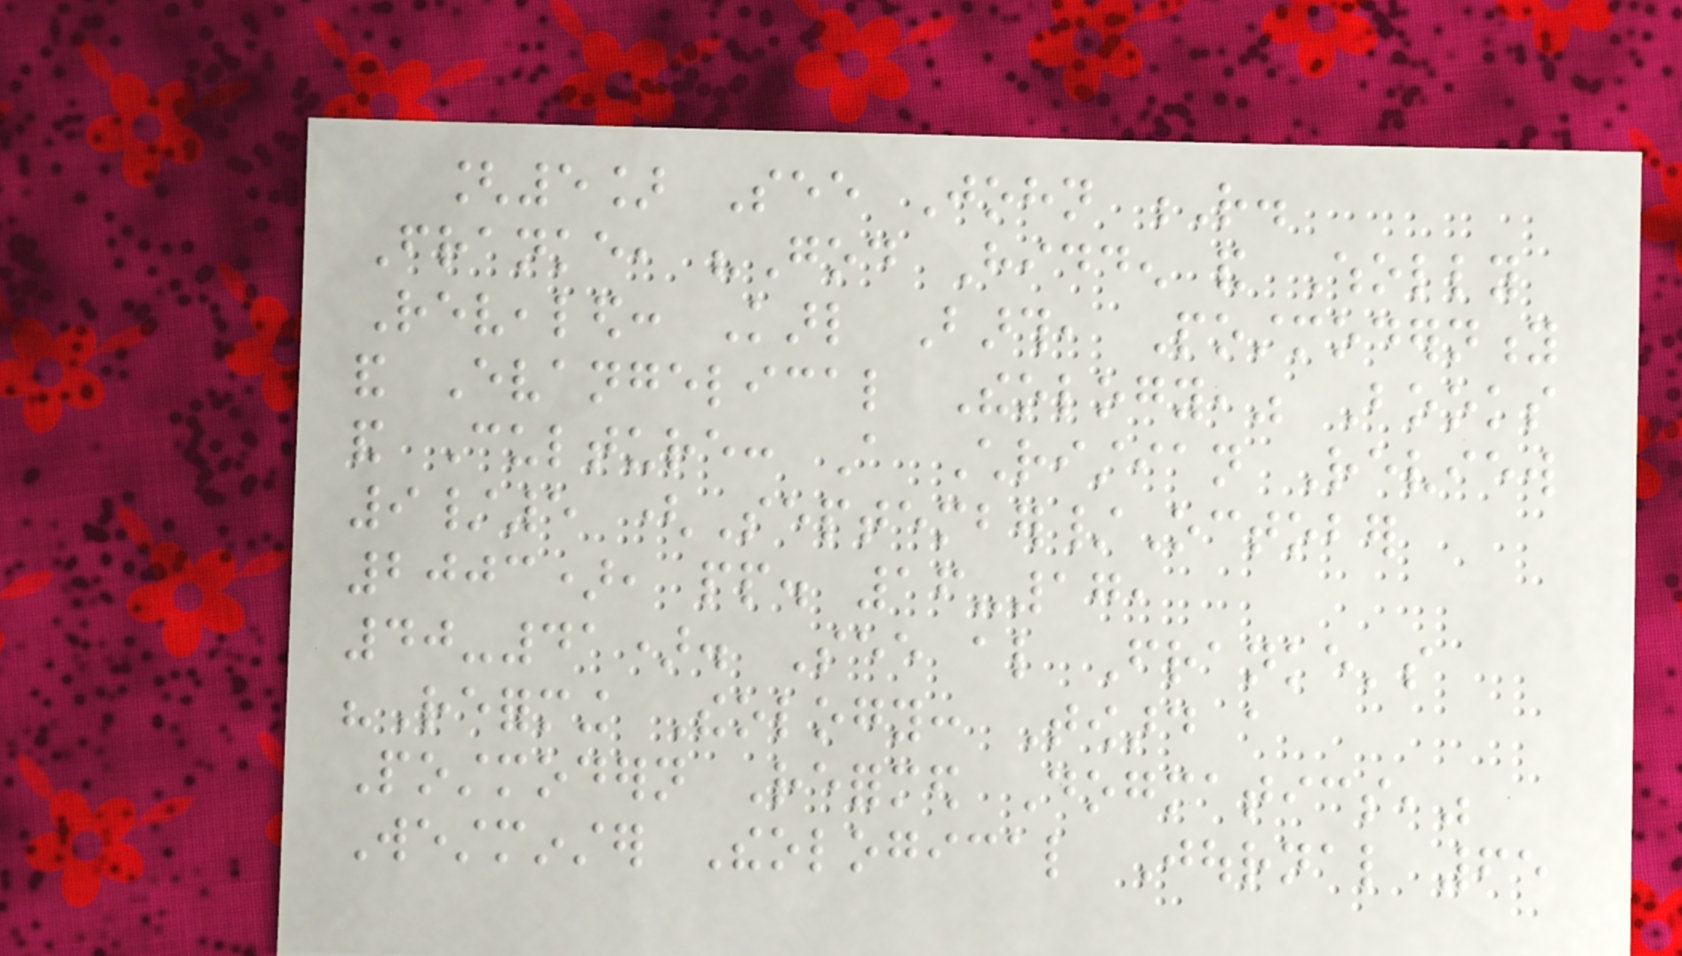[5] See John R.
Franke, "God Hidden and Wholly
Revealed: Karl Barth, Postmodernity
and Evangelical Theology," Books
and Culture: A Christian Review
9/5 (September/October
2003), pp. 16-17,
40-41). See also Franke's
"Reforming Theology: Toward a
Postmodern Reformed Dogmatics,"
Westminster Theological Journal 65
